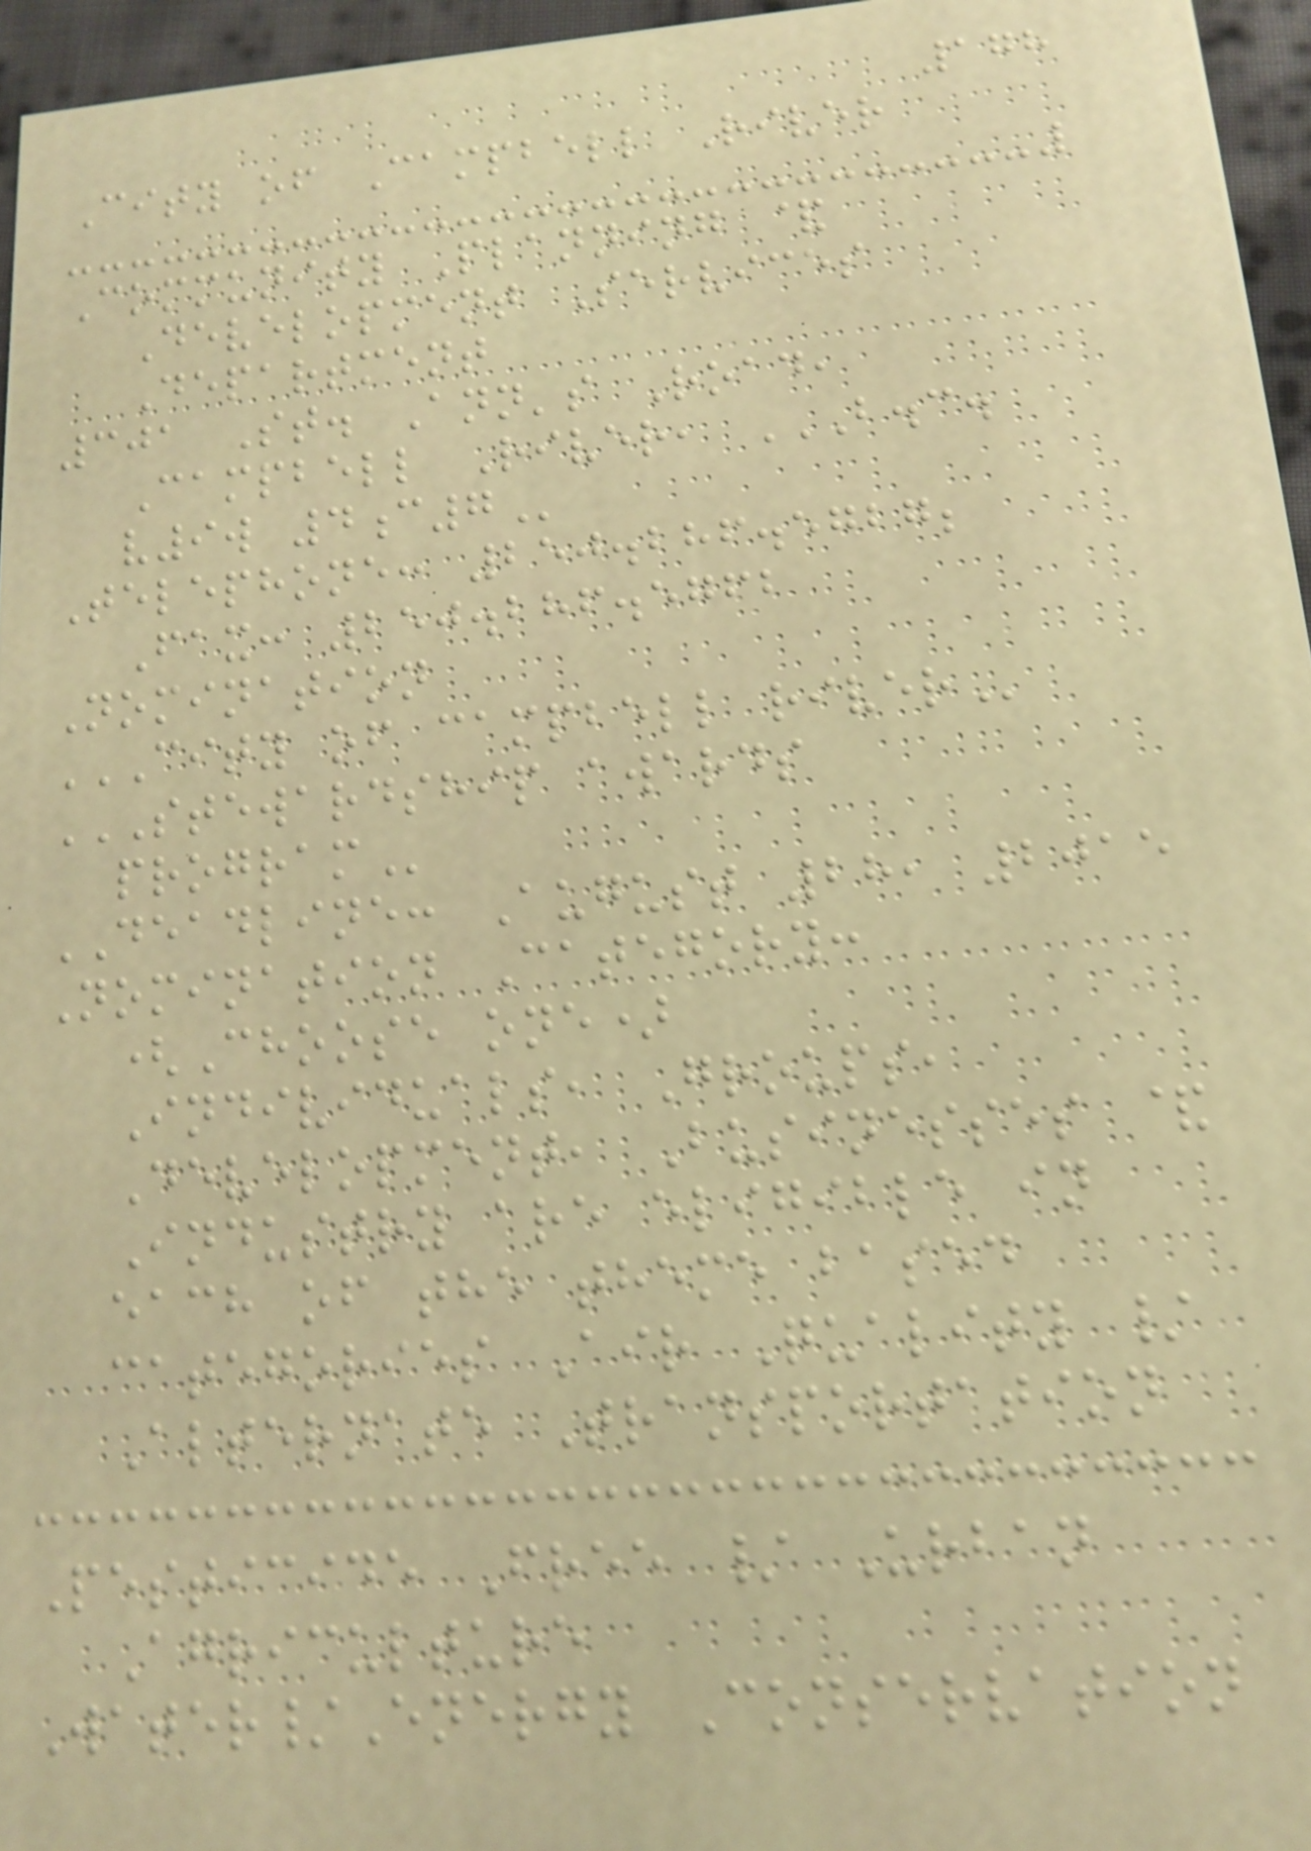178
City of Campbell River
Community Planning &
Development Services
Department
301 St. Ann's Road,
Campbell River, B.C.
V9W 4C7
Telephone: 250.286.5727;
Fax: 250.286.5762
Nomination
CITY OF CAMPBELL RIVER
STEWARDSHIP AWARDS
PROGRAM
DEADLINE: August 28, 2015
Nomination Category:
(Choose one)
Individuals, Groups,
Development, Businesses &
Industry are eligible in
each of the theme based
categories Air Quality /
Alternate Transportation
Pesticide Free / Urban
Agriculture
Water/Energy Conservation
